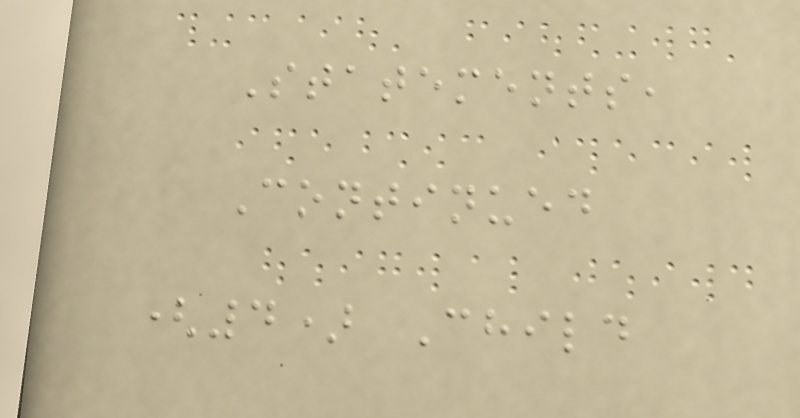Statements,
Continued
(4) Child
